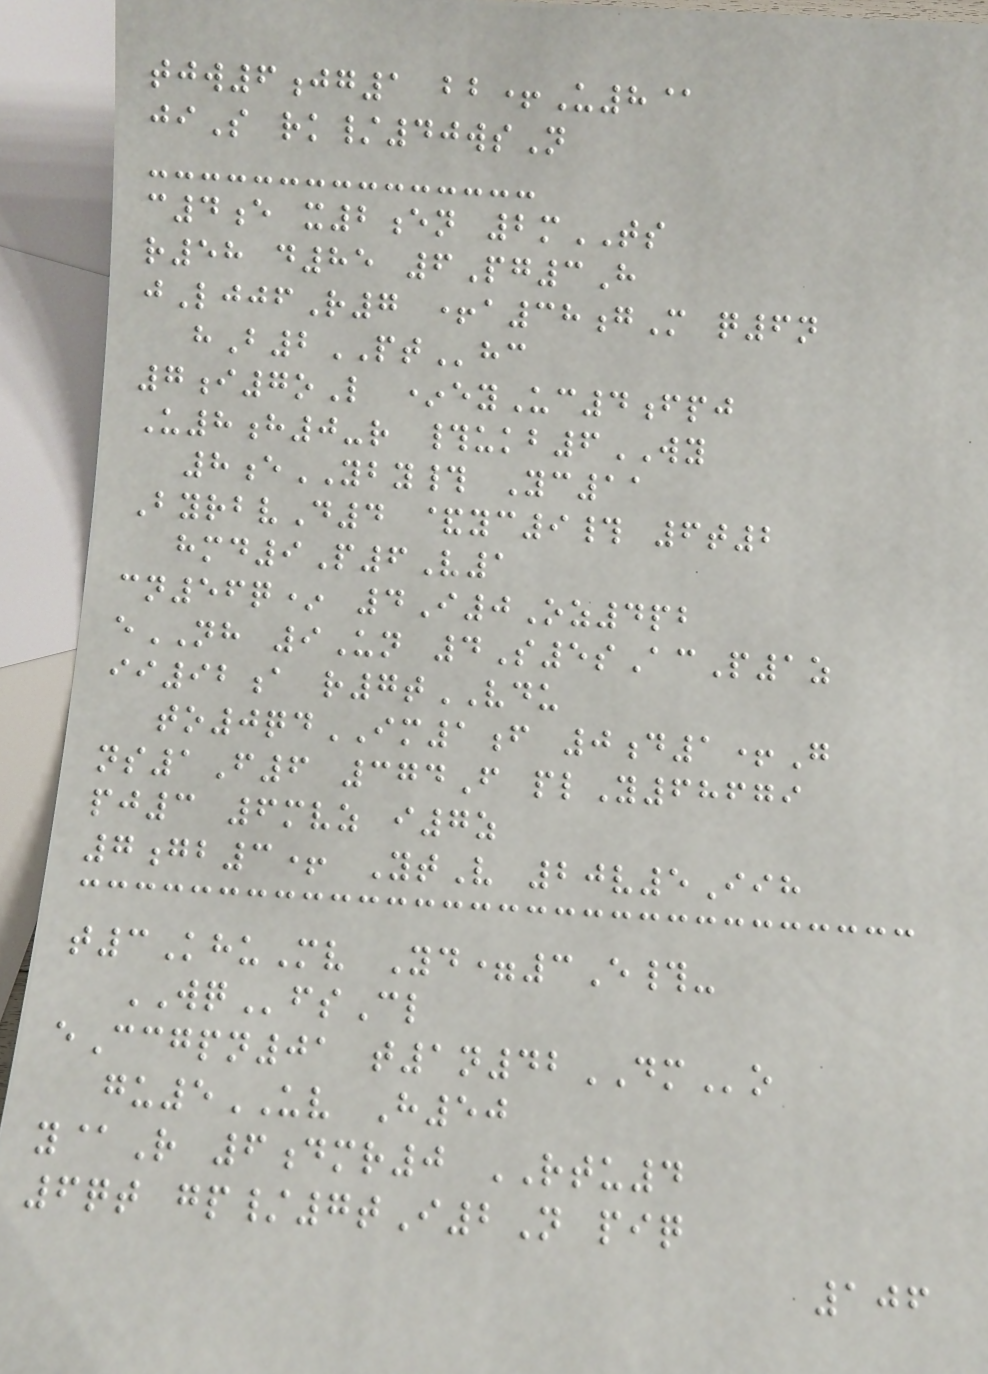tjw6jg1 bb+U8@
jiS rk/40wsN
c4e x2en 2mTS
r58 d85 6Pg3H
jLjjfR7 +a38gM q6n
hB2PThc
7i7oL *eyUc4fpj
U8h0-r #ukb6WY
8eYBY# Yc11
ByrbvD4 &yc9# 6t2
hmd9P6V1
cn56q* 4I0Oz4pb
eNH 9Un 4S5sAcP1z
ii92a r7tVDU
to0qdIM1f 0d1+G
ns1F6 374F plY68679
pj3 6mvz i7z
7gb3+ YtV 20v5Iih
t3KhuMv Yd=3E#-
WQfsCl
eCcgpn01 t1n42DMo
gu5UV H50
y@R 6dmr0 RTU4
6qt gp/7tI2N piq
106
